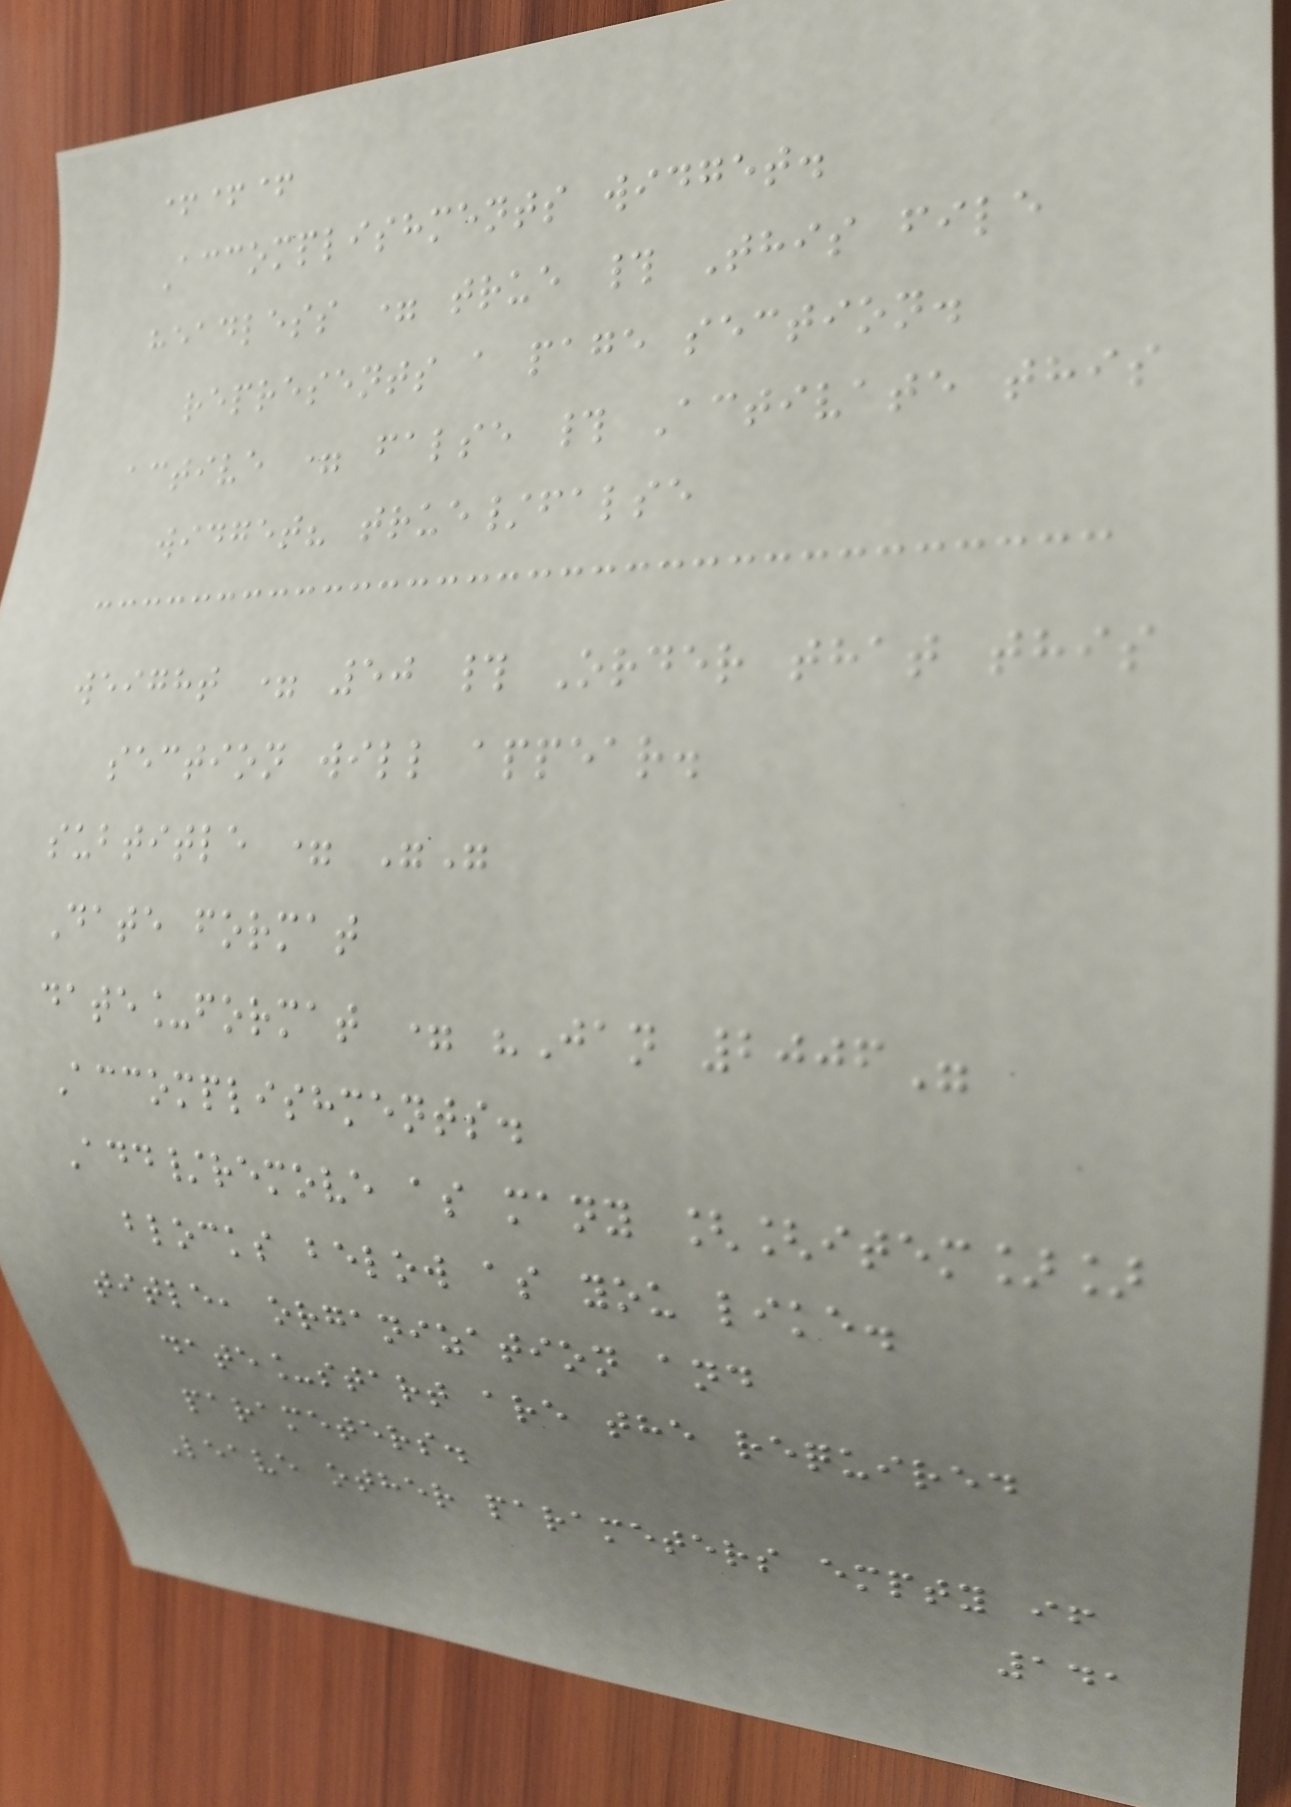+++
Accomplishments widget.
headless = true # This file
represents a page section.
active = false # Activate this
widget? true/false
weight = 50 # Order that this
section will appear.
subtitle = ""
Date format
date_format = "Jan 2006"
Accomplishments.
Add/remove as many [[item]]
blocks below as you like.
title, organization and
date_start are the required
parameters.
Leave other parameters empty if
141
